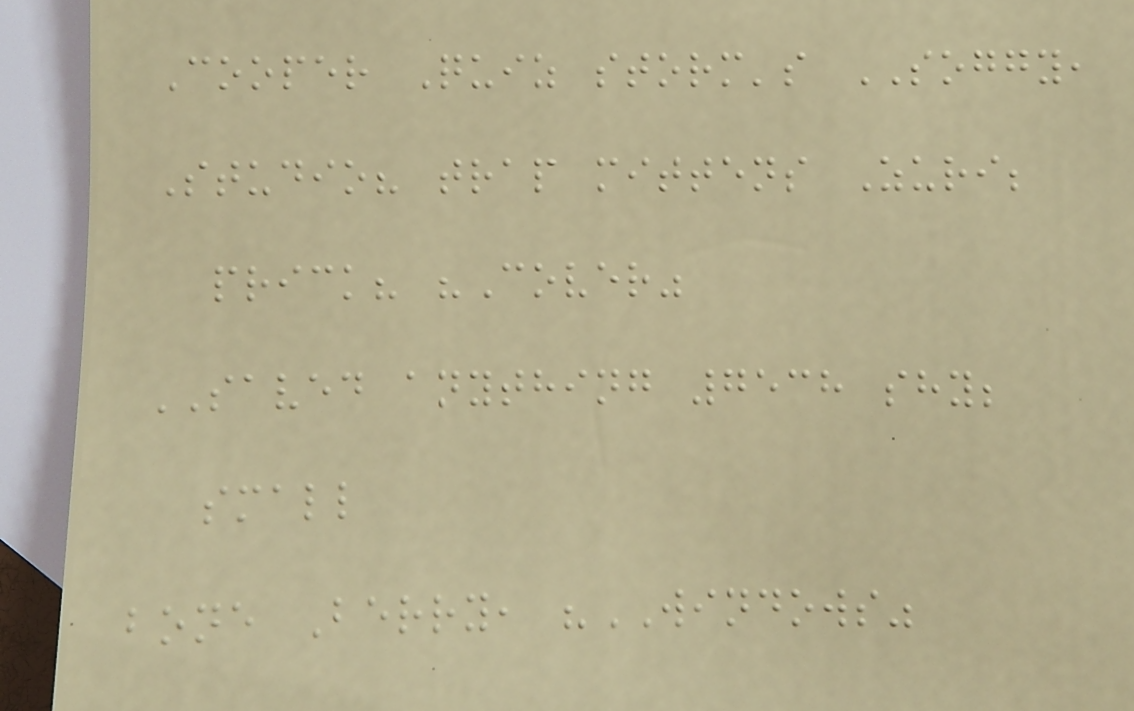Cooper Quiz storm's SOGGY,
Studio? trap mittens Zuri;
prick? "Cover"
SAVED anything 7538 shy;
small
bone Berry, "WINDOWS"
